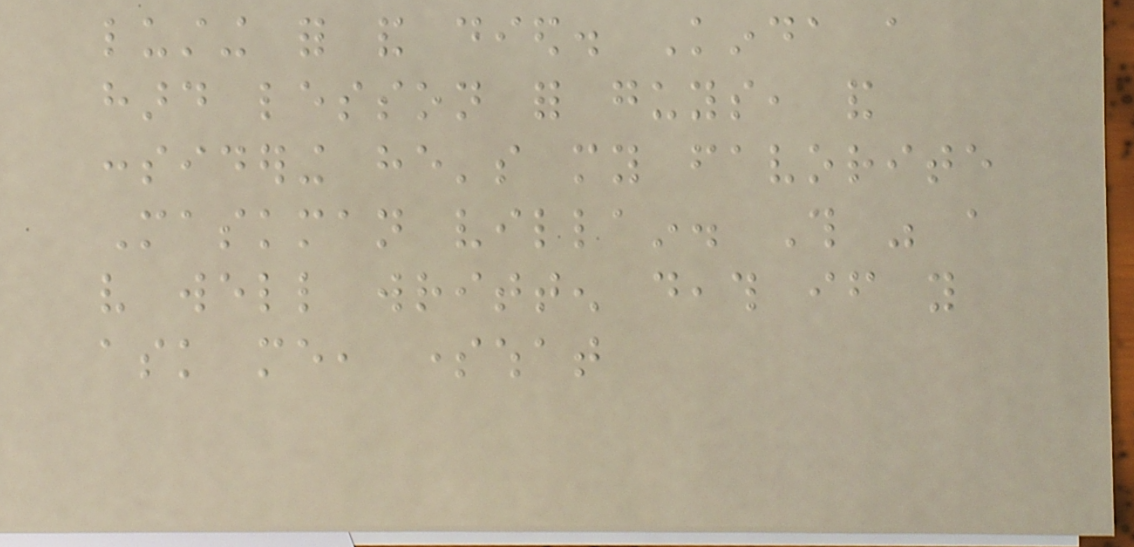lusting for and died. Kinda a
hard lesson for guys, and
considering he's my favorite
Maskman villain. This was a
very well written death if you
ask me, somewhat
